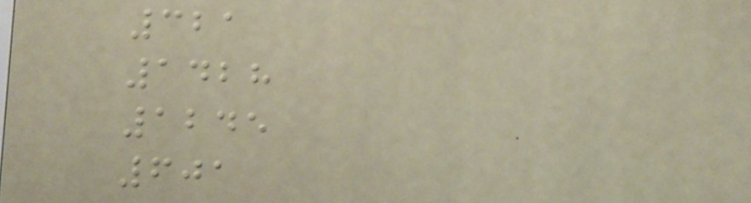321
1428
1245
601
